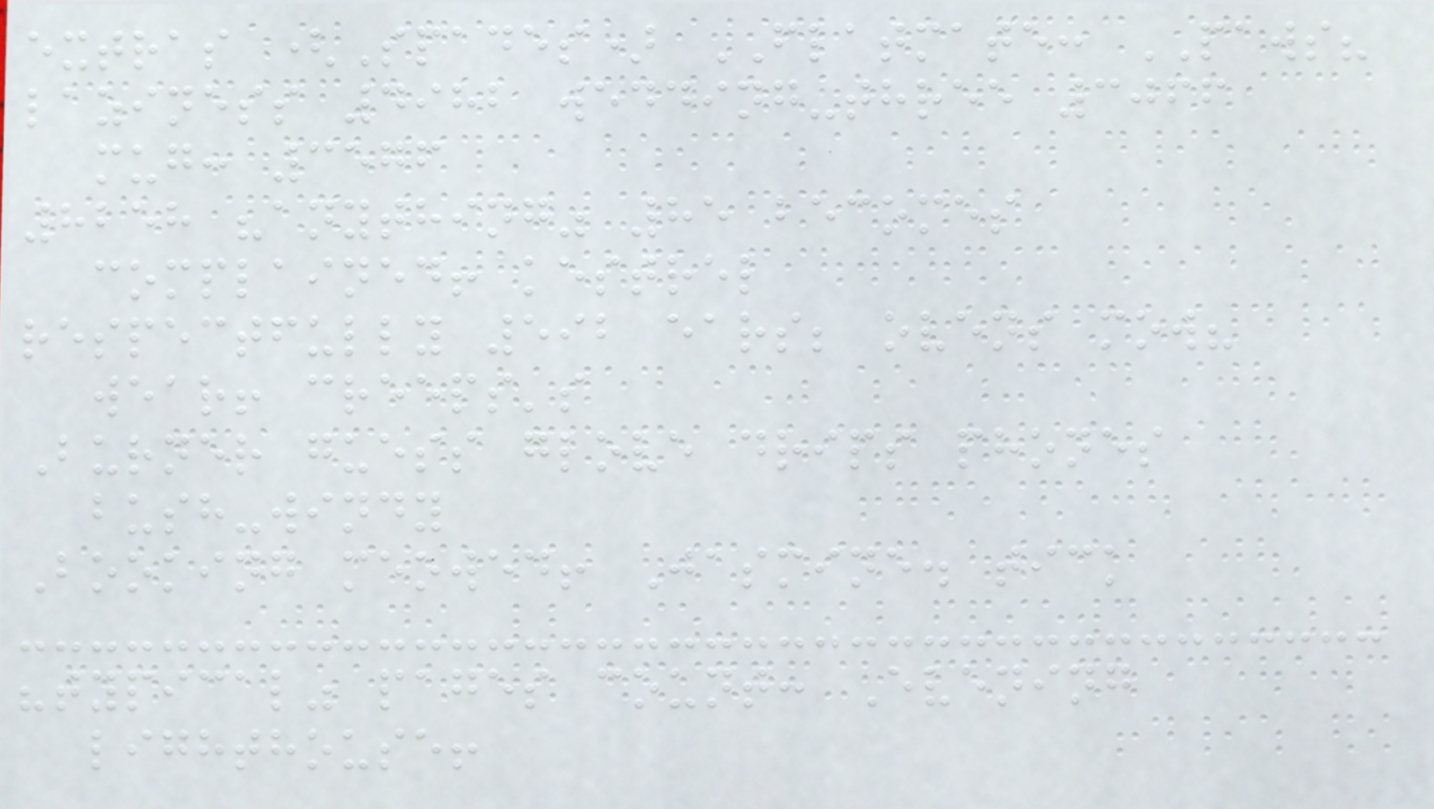extras (Spades) FLATMATE: PAWS?
laziness 4982 wedding-three 3066
mug: 3576
8258 "anything" 85 becomes
complained! kestrel
respectfully 592 ears; ovens mow?
wear! creeps's
Burner guess glove drips phones
bush-windy
Booking meowed! Jasmine. tick
"typical" pages count: Evening
lighthouse!
